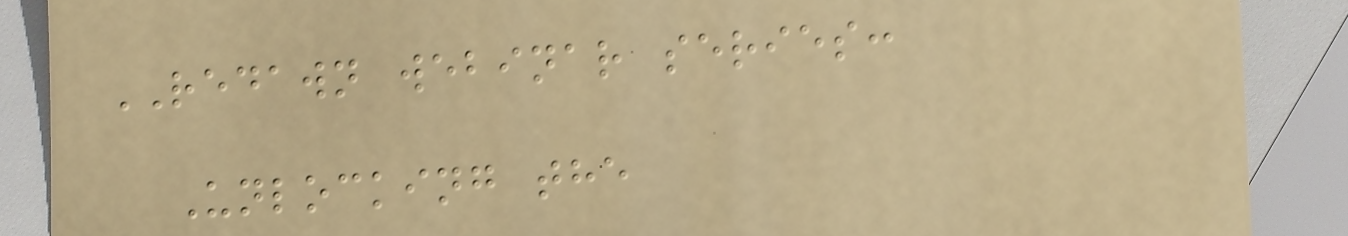REDAWN webinar series:
Unlocking the
